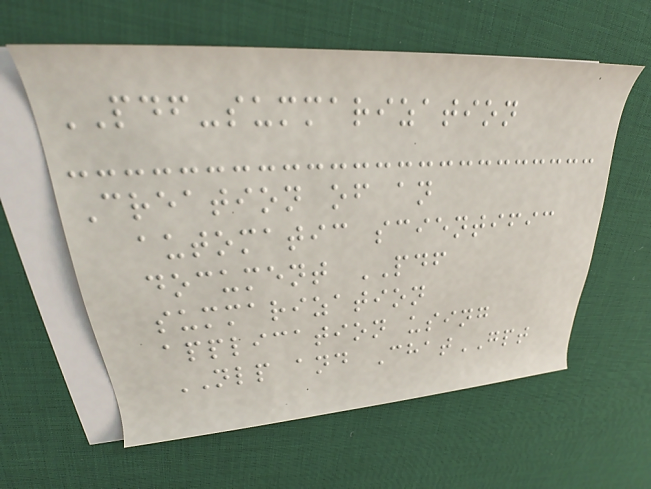PDF-summarization
Creation of an
automatic scientific
document PDF
summarization
application using
NLP and ChatGPT
